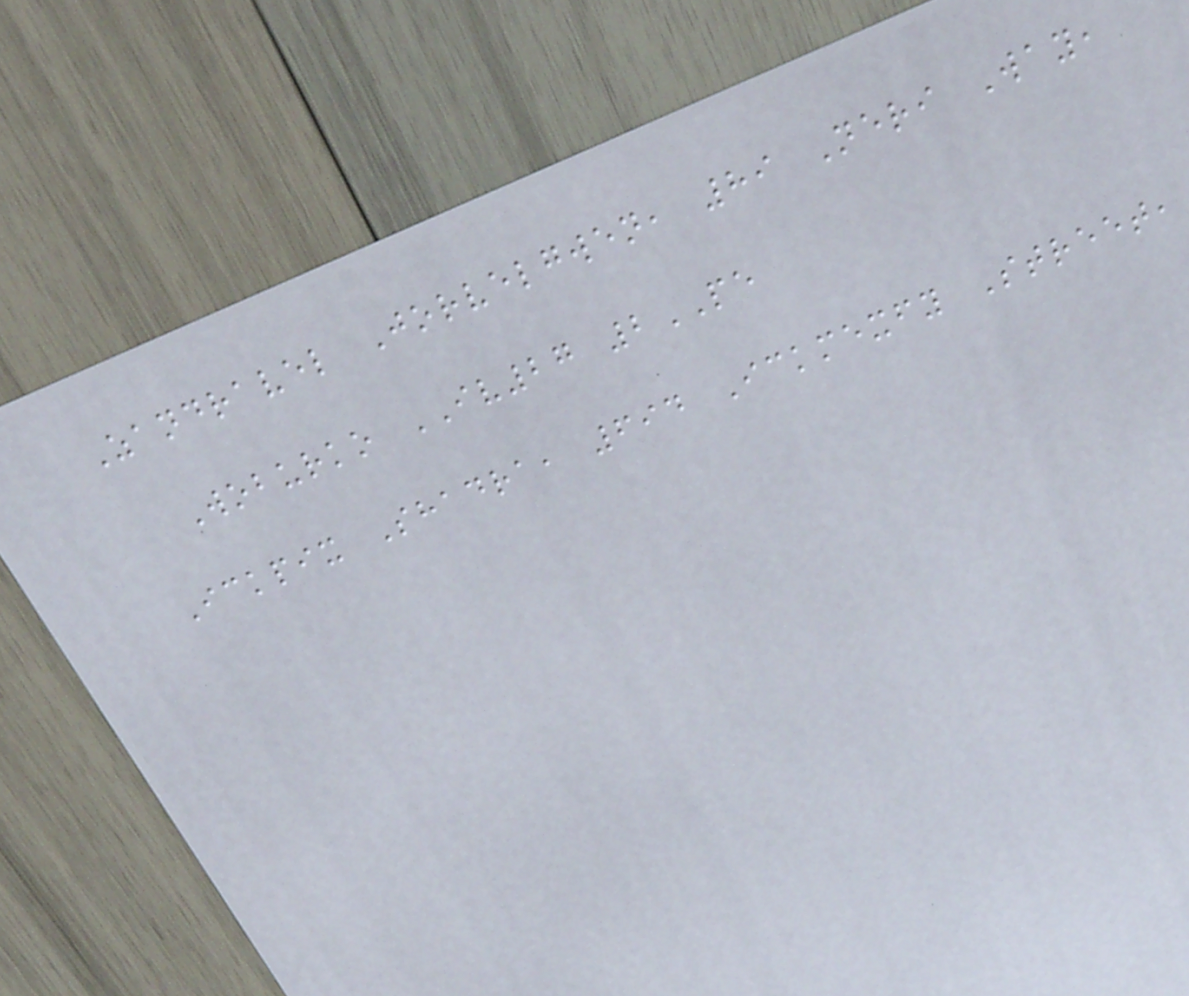Zandravel Jorvelgwen, 89 Neri Way,
Woburko IV27 2PE
Ickpix Shadra, 694 Ickmexfy Street,
